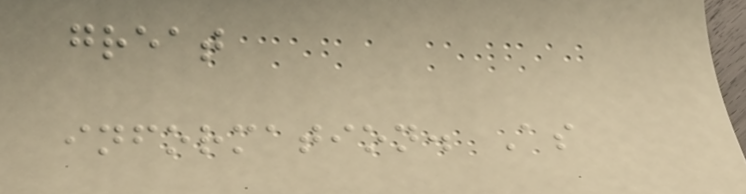great
information. As
